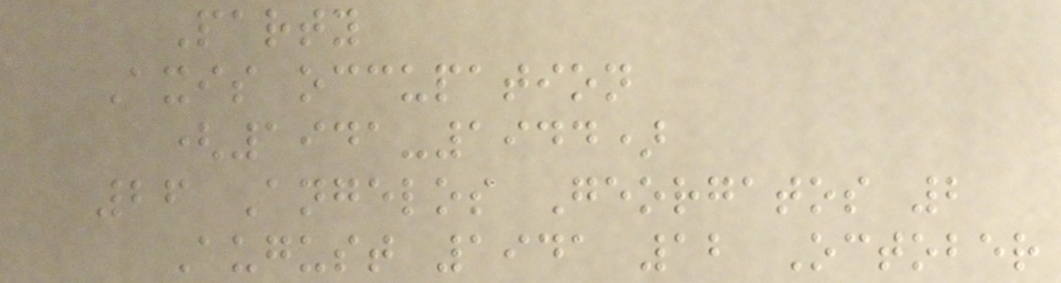Party
Axis occupation
(1941-1944)
26 Angelos Georgatos 2
August 1941 12 October
